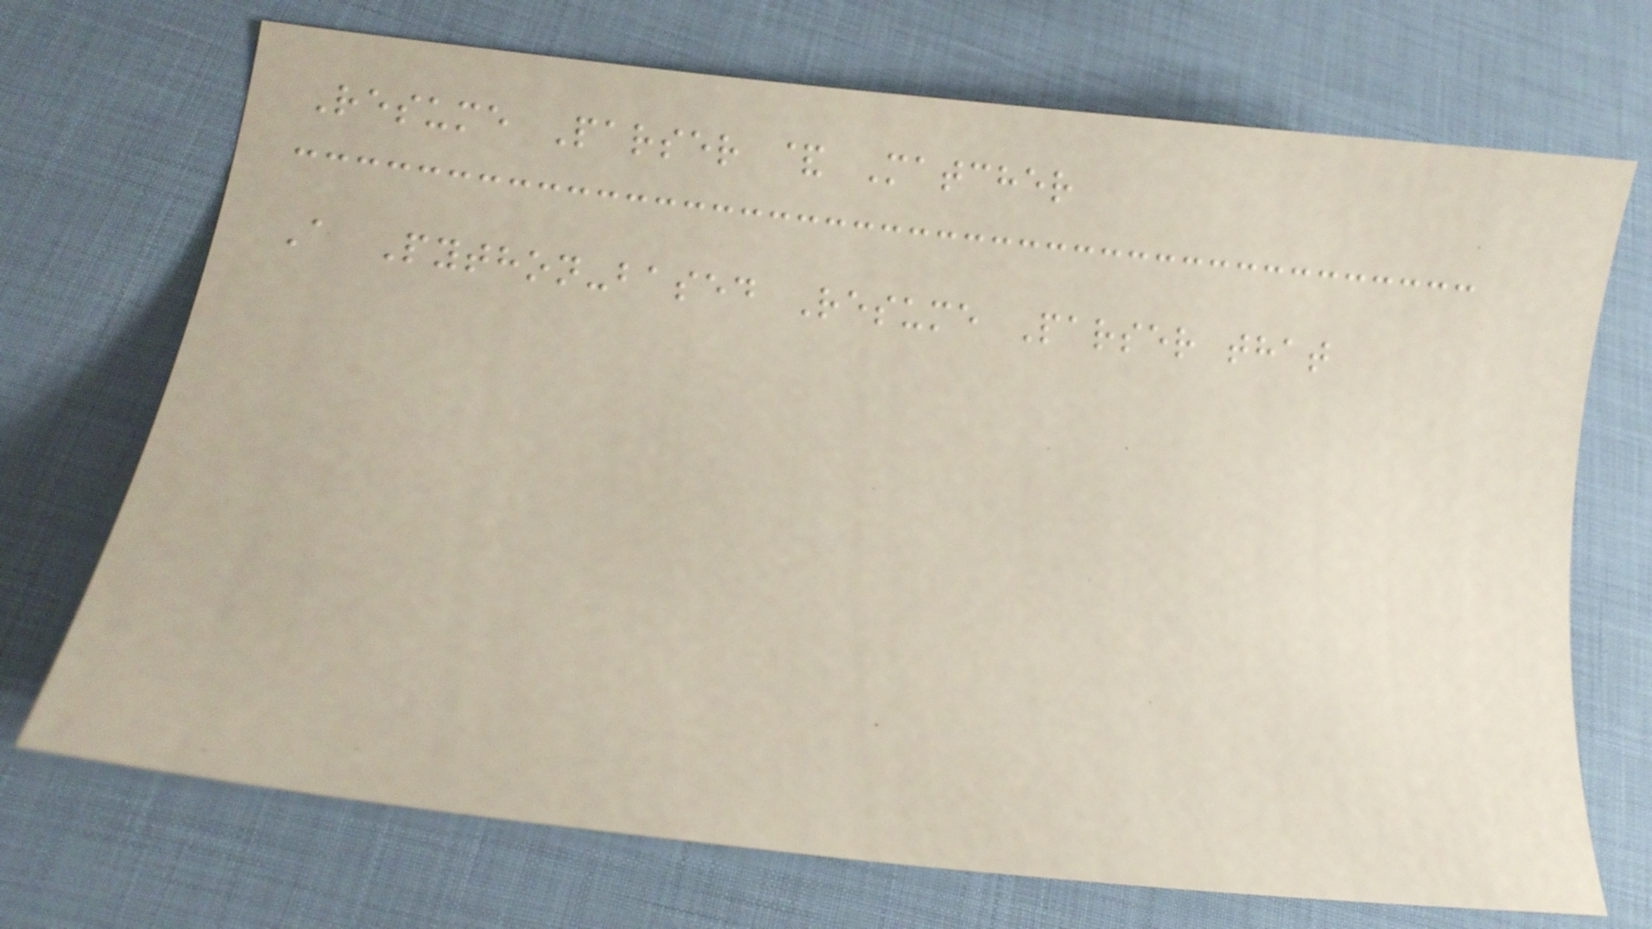Resume Parser & Matcher
A Python-based Resume Parser that
